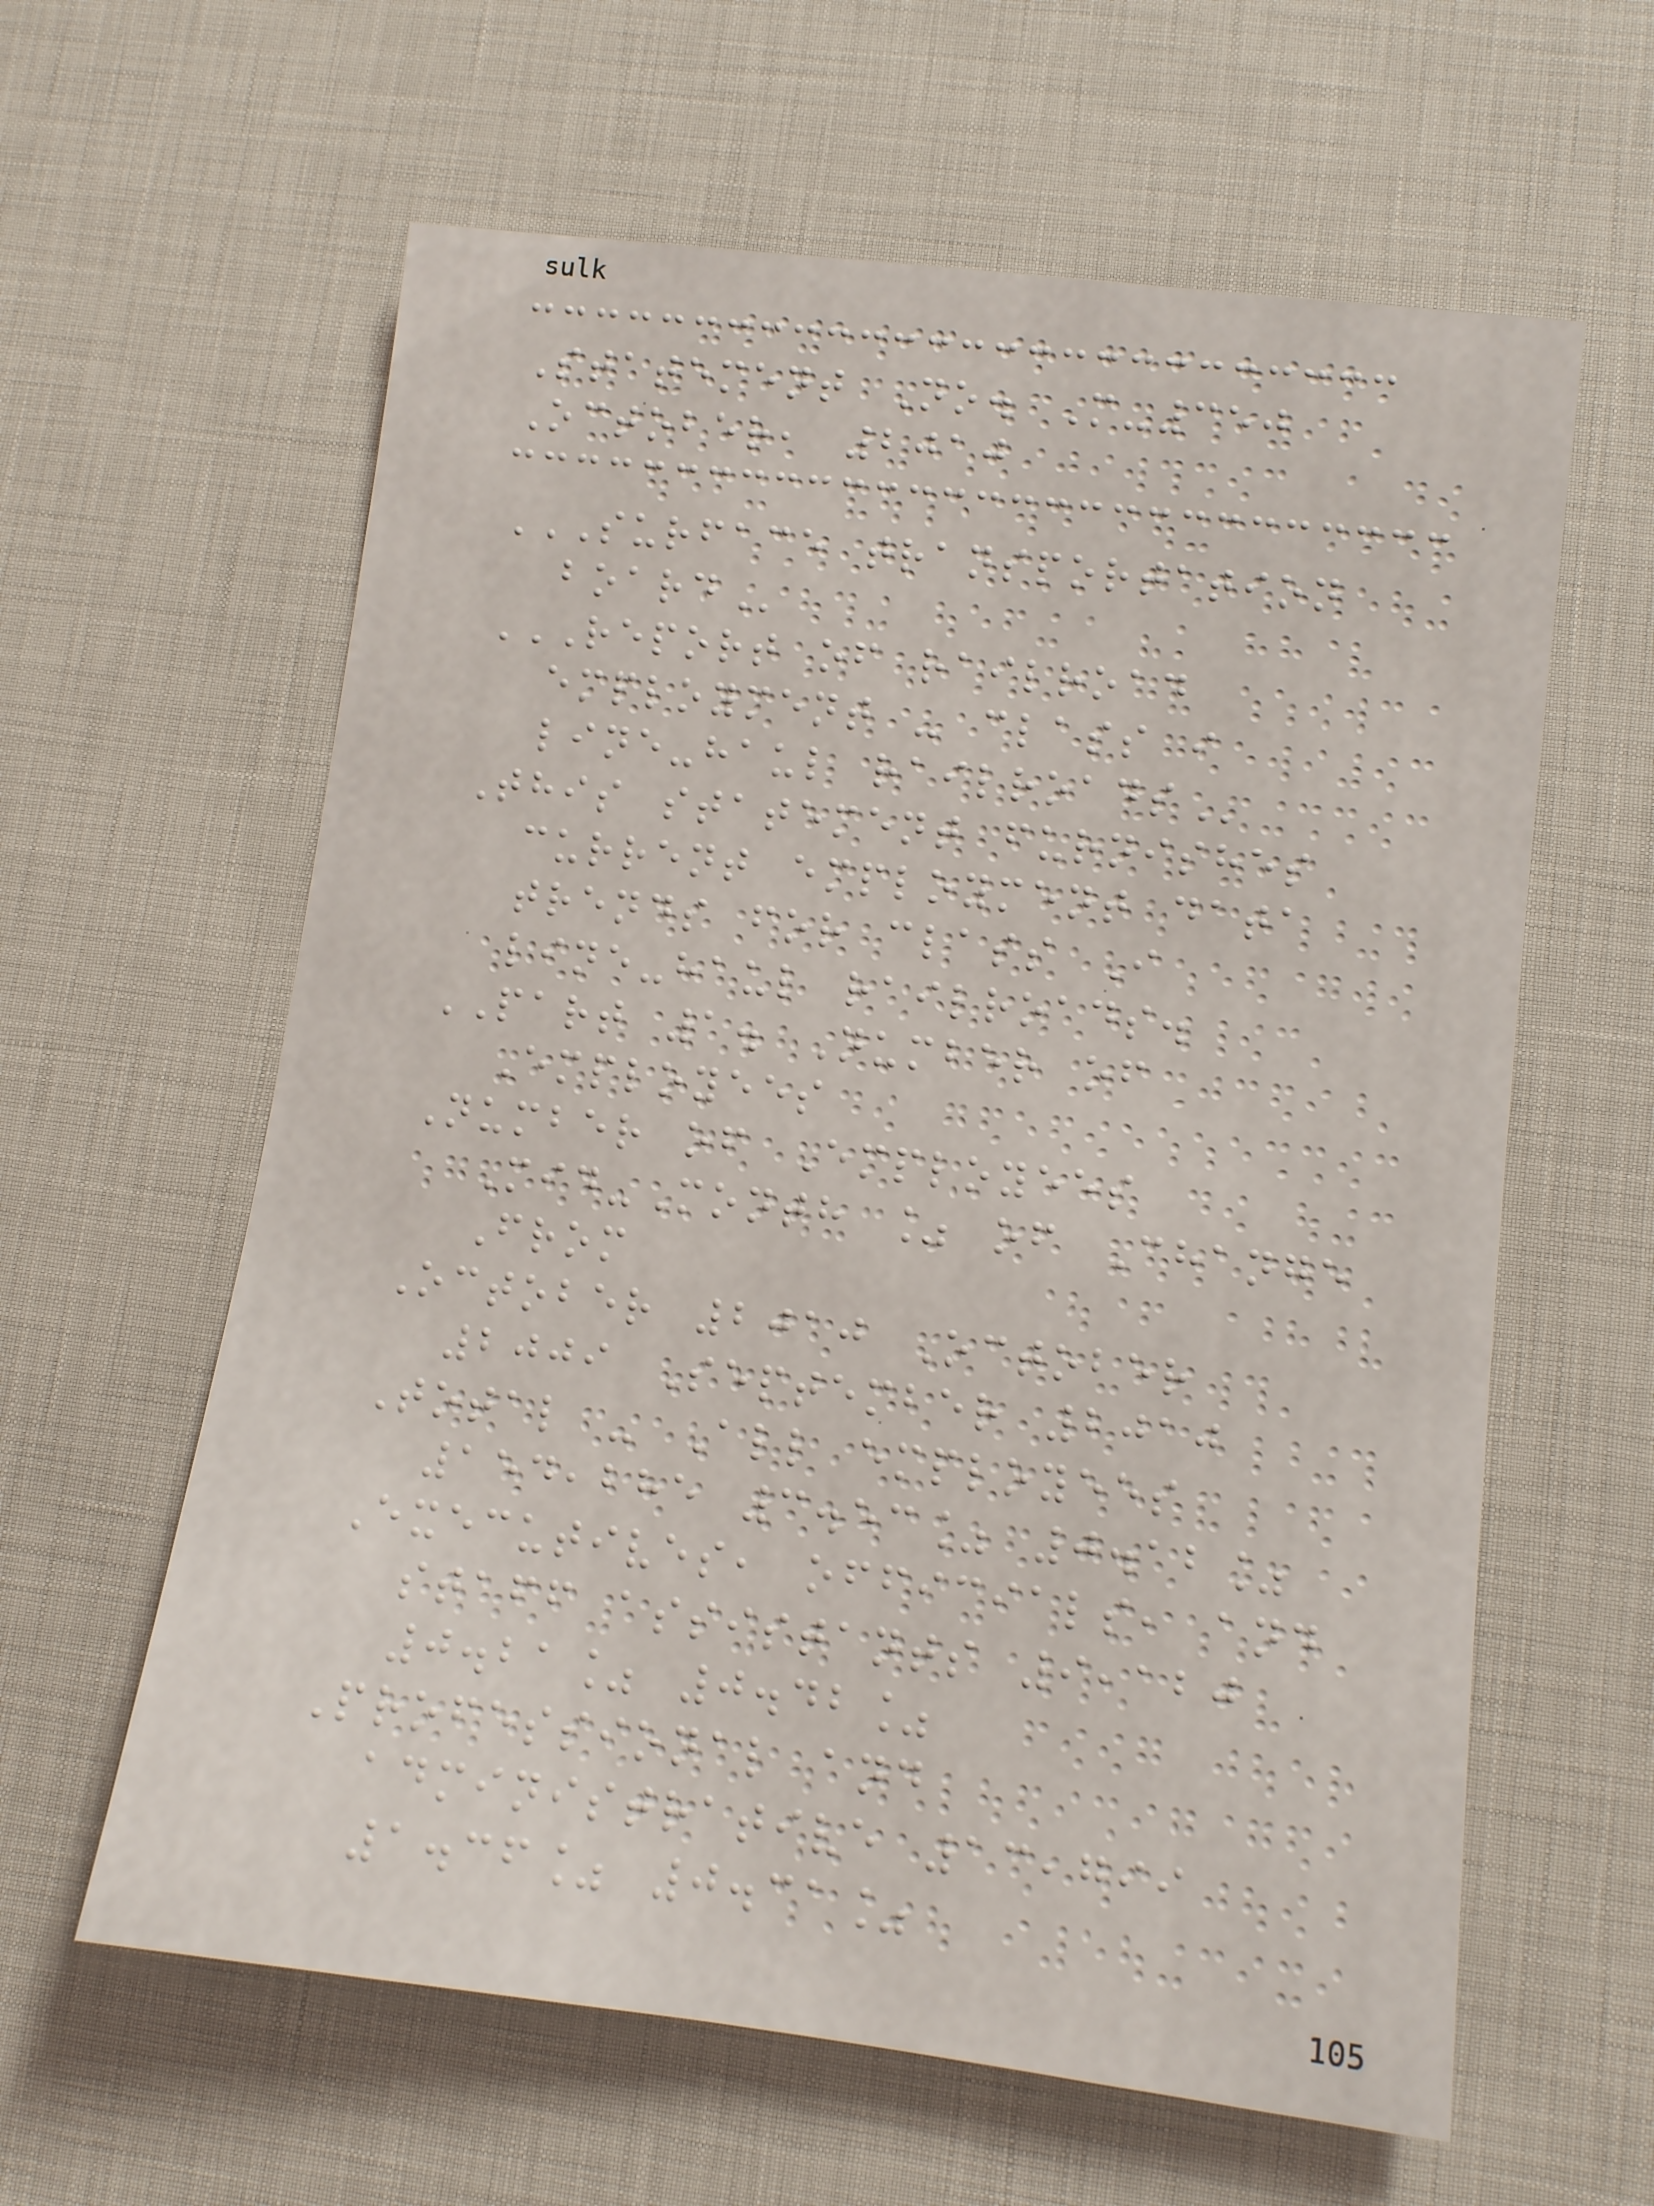Statement No. M-350
October, 2010
SURFACE TRANSPORTATION
BOARD
REPORT OF RAILROAD
EMPLOYMENT - CLASS I
LINE-HAUL RAILROADS
This statement furnishes
current employment data
trends for class I
line-haul railroads.
PART 1. Number of
Employees
Number of Employees
Mid-Month % of Change
From
October 2010 October
2009 September 2010
Total - All employees
154,285 3.53% 0.12%
Executives, officials, and
staff assistants 9,120
0.21% 0.42%
Professional and
administrative 13,799
1.36% 0.31%
